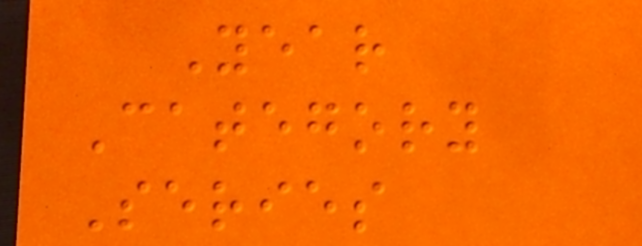Year
Category
Series
